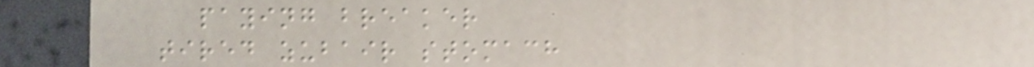paying breaker
tired zubair stomach
